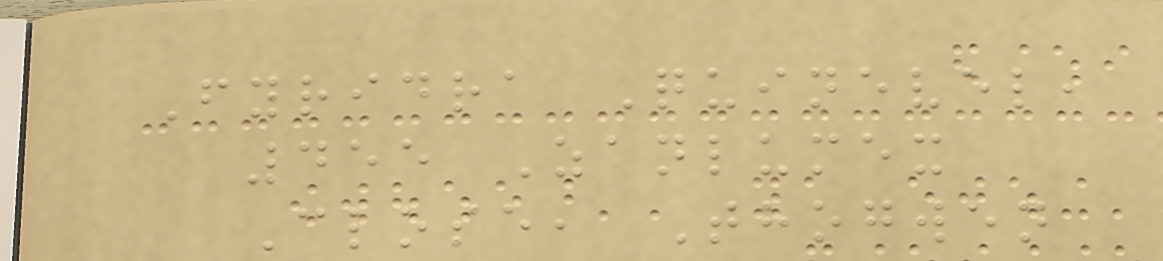Fyridra Quinevel,
455 Zanlumex
Close, Thogwen
